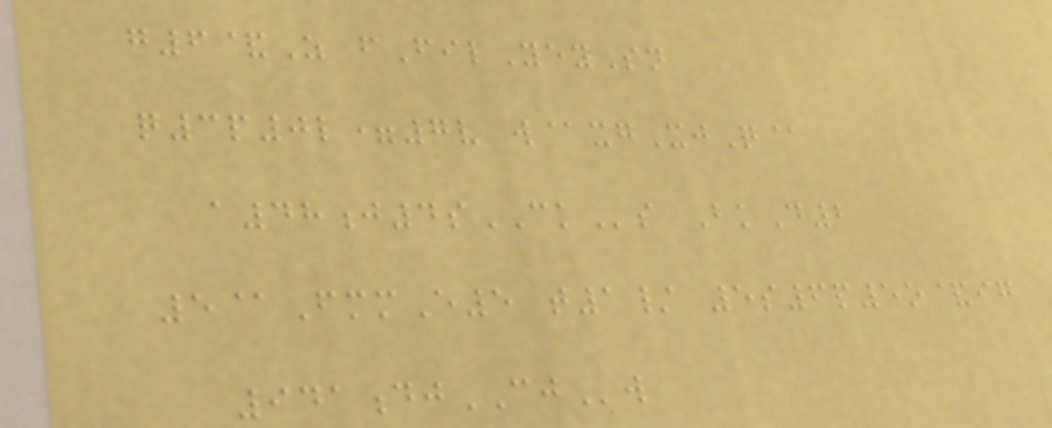g6&Z fFilYeySn
q3p0l=7v w@xgXjQ@
a48j4sCKs BkD2
5@FmmE5 t1/ 5s6p5o&ig
941djCJw
